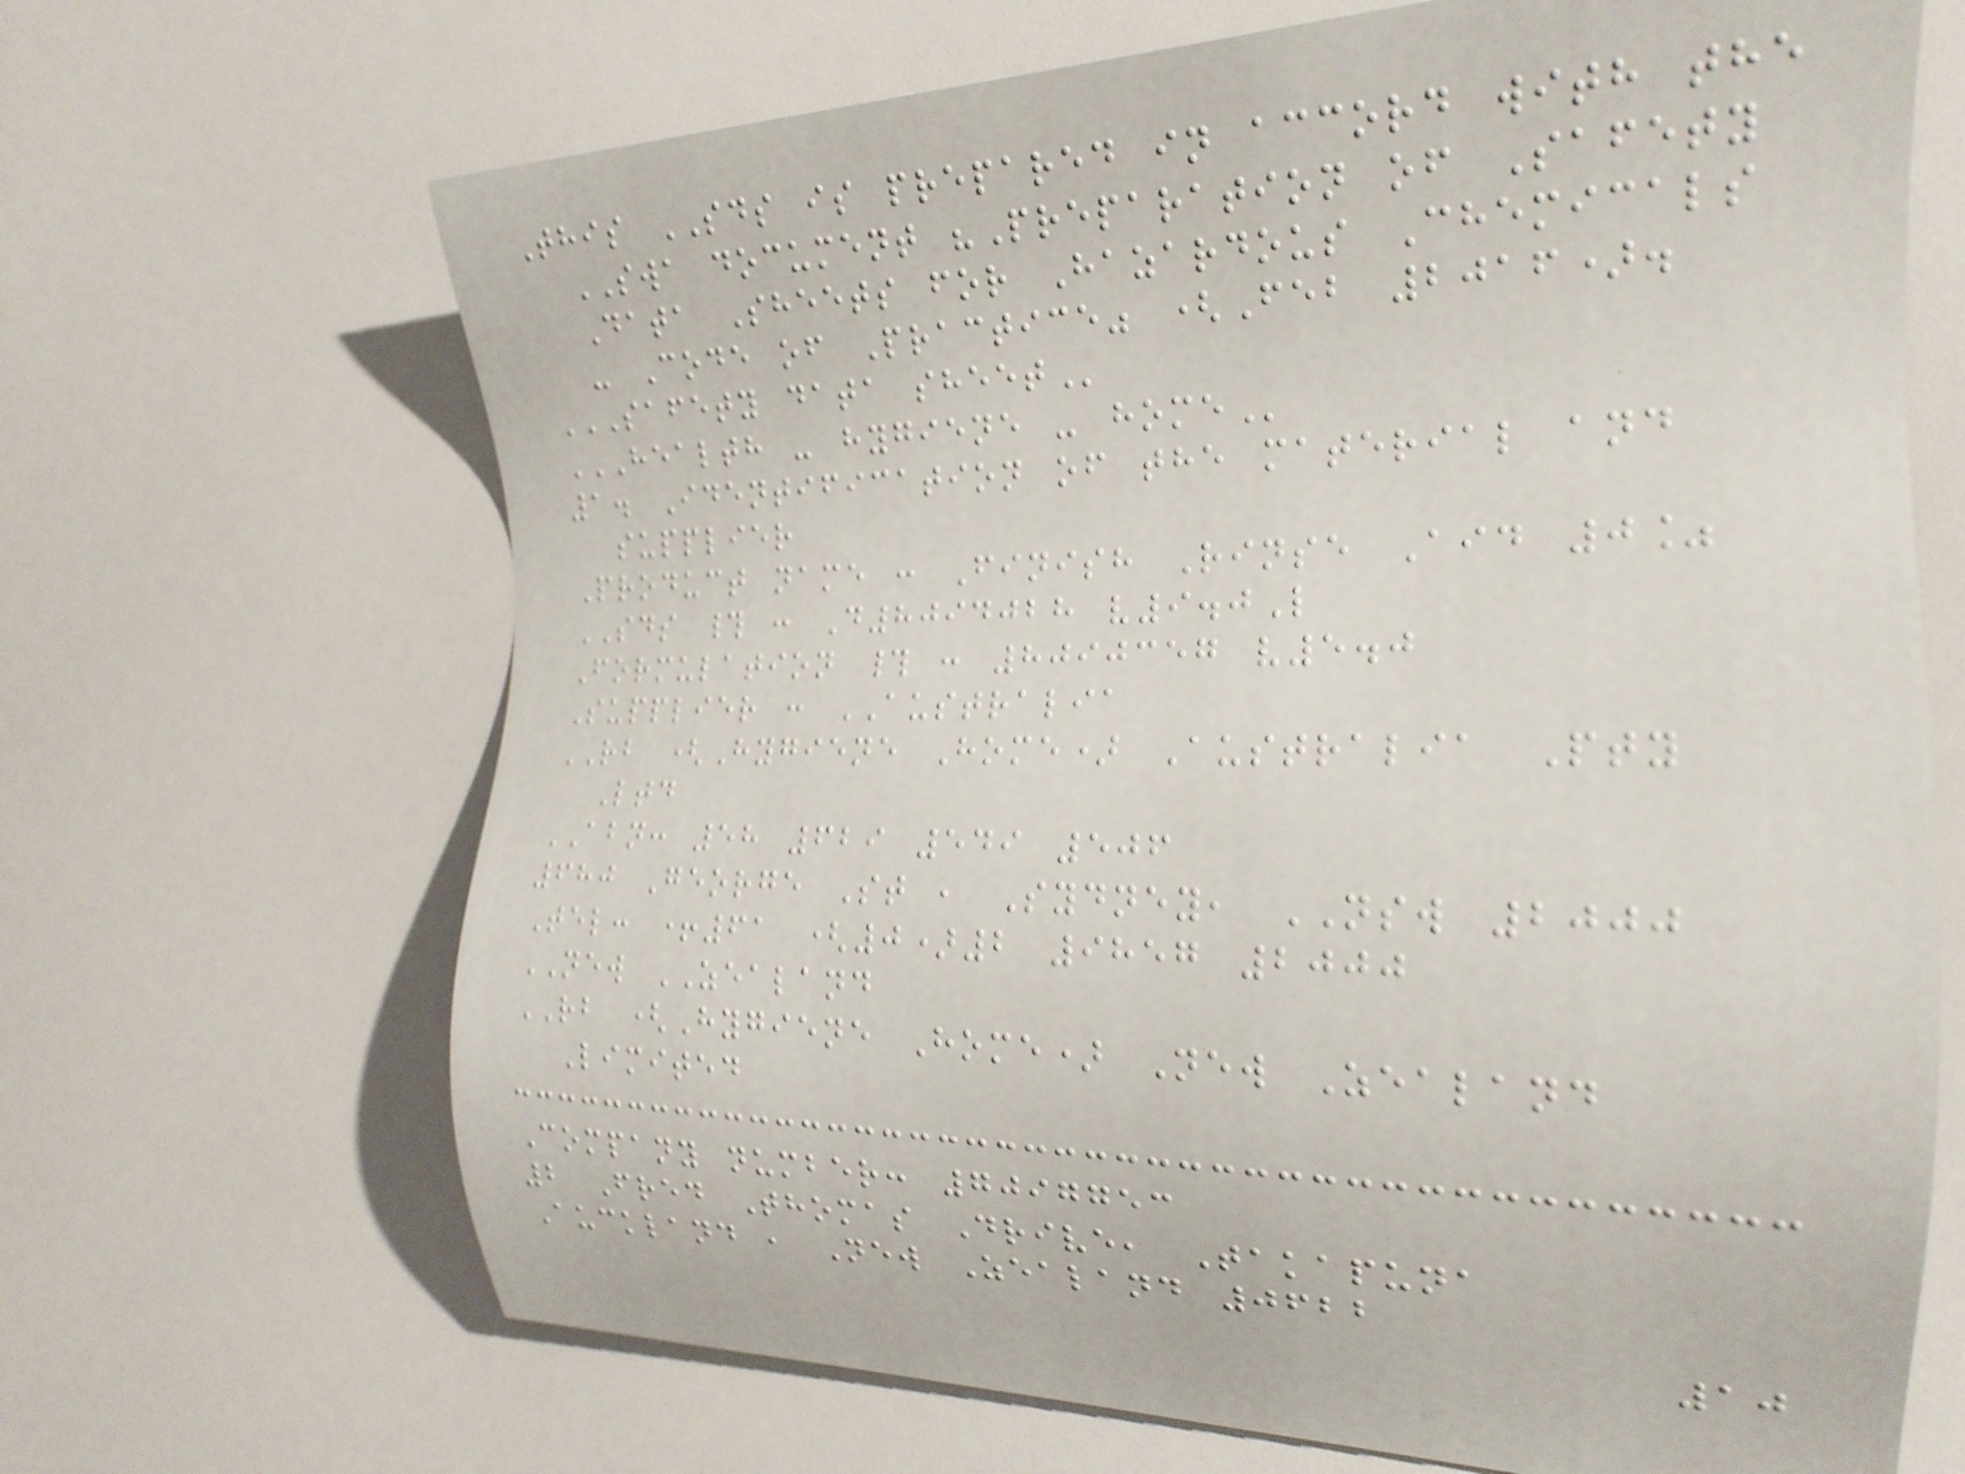This SDS is prepared in accord with the
SWA document "Preparation of Safety
Data Sheets for Hazardous Chemicals
- Code of Practice" (Feb 2016).
SAFETY DATA SHEET
HEALTH - HYGIENE - HOME
1. Identification of the material and
supplier
Product name : Finish Rinse Aid 0%
SDS # : D8094028 v9.0L
Formulation # : 8090357 v5.0
Supplier : AUSTRALIA
RB (Hygiene Home) Australia Pty
Ltd
ABN: 58 629 549 506
680 George St , Sydney, NSW 2000
Tel: +61 (0)2 9857 2000
NEW ZEALAND
RB (Hygiene Home) New Zealand
Limited
Company number: 7097753
2 Fred Thomas Drive, Takapuna
Auckland , New Zealand 0622
10
